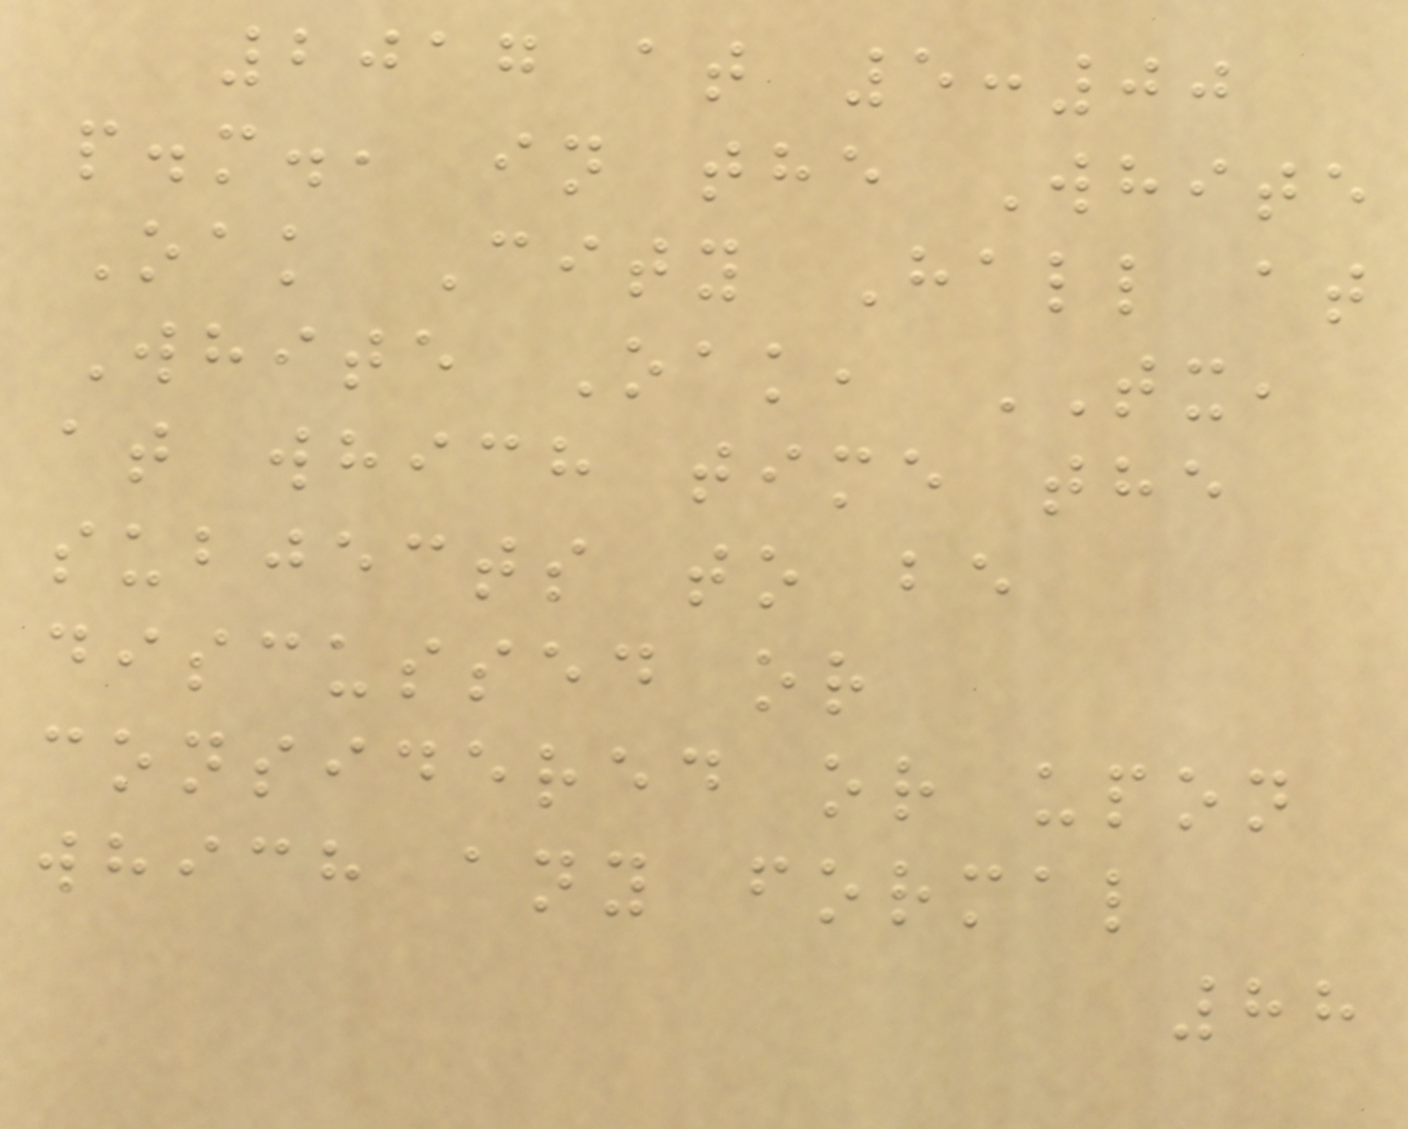2017 at 5:00
p.m., in the White
Oak City Hall at
White Oak, TX,
at which time the
subjects to be
discussed or
considered or upon
which any formal
88
